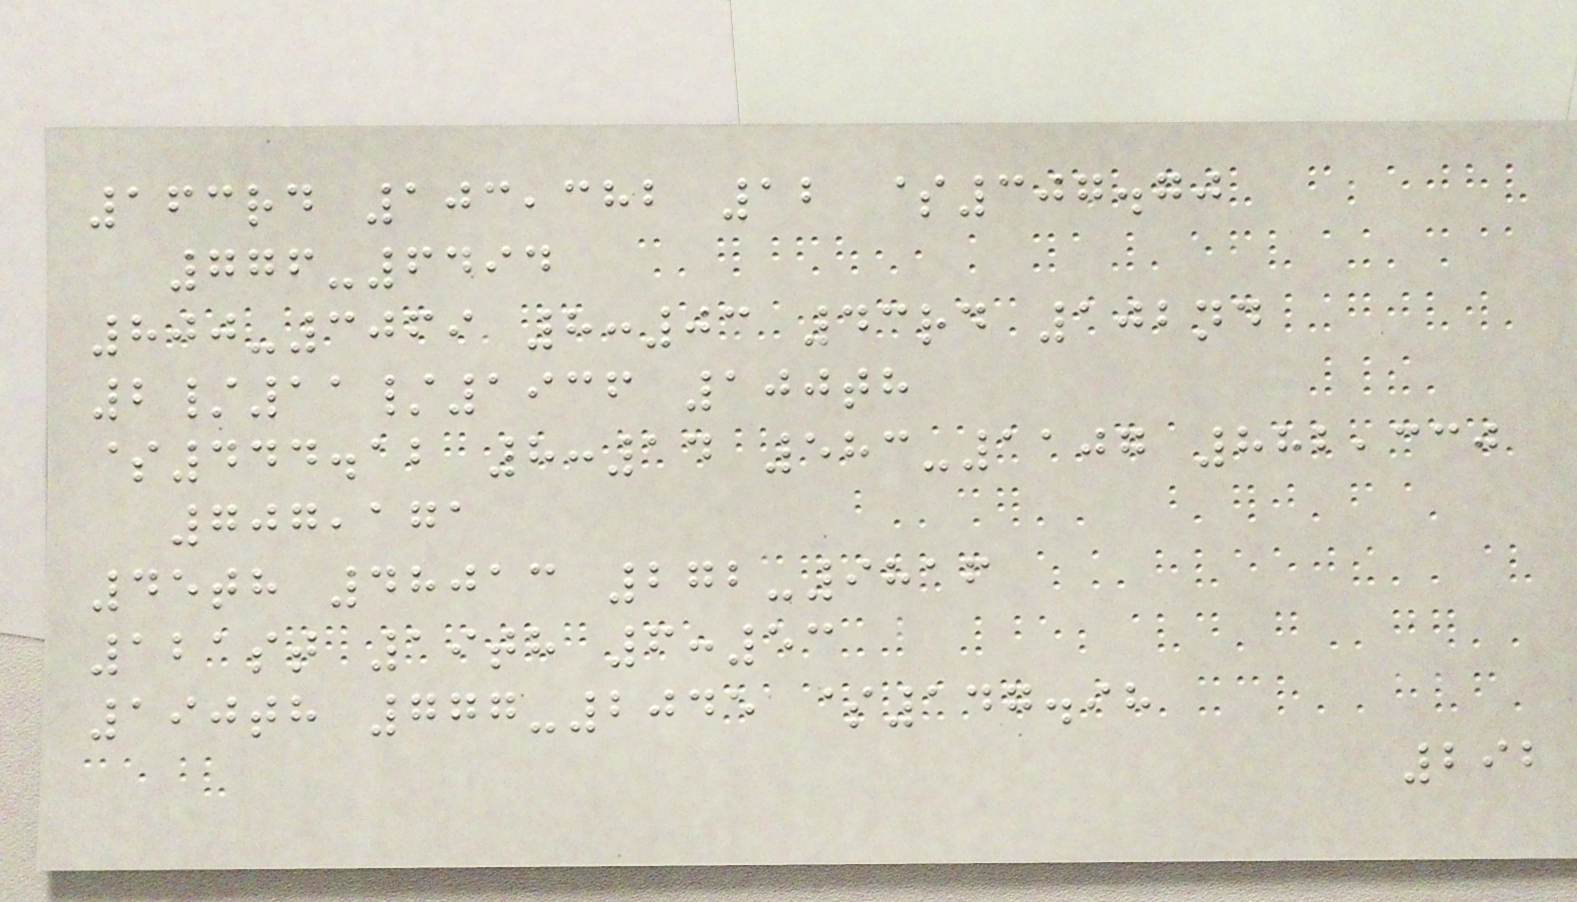163rd 103,382 12 $307.70
776-6494
800-3069 8:03 43rd 102nd
2/11/1936 100th
$444.12 8:14 583-1107 882,330
707,171
45th 48013 272-9816
121st 19th 6:53
190th 777-2045 $147.98
292
